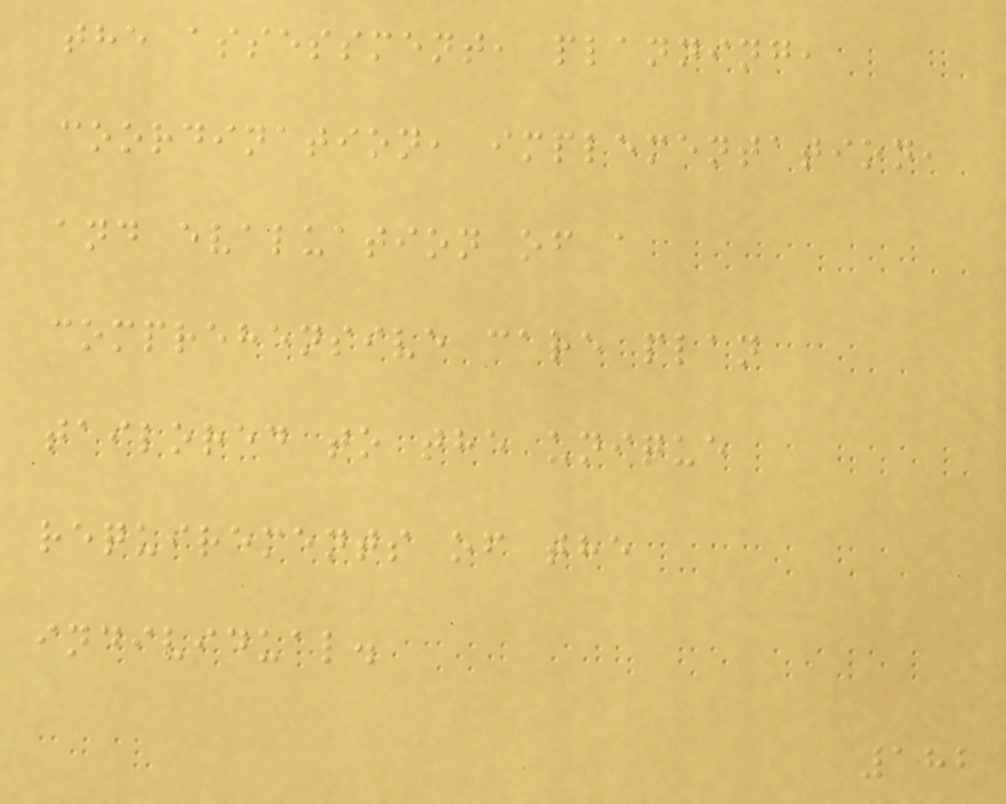the assessment, planning,
coordination, implementation,
and evaluation of a
comprehensive care plan
tailored to the unique
requirements of the
individual.
182
